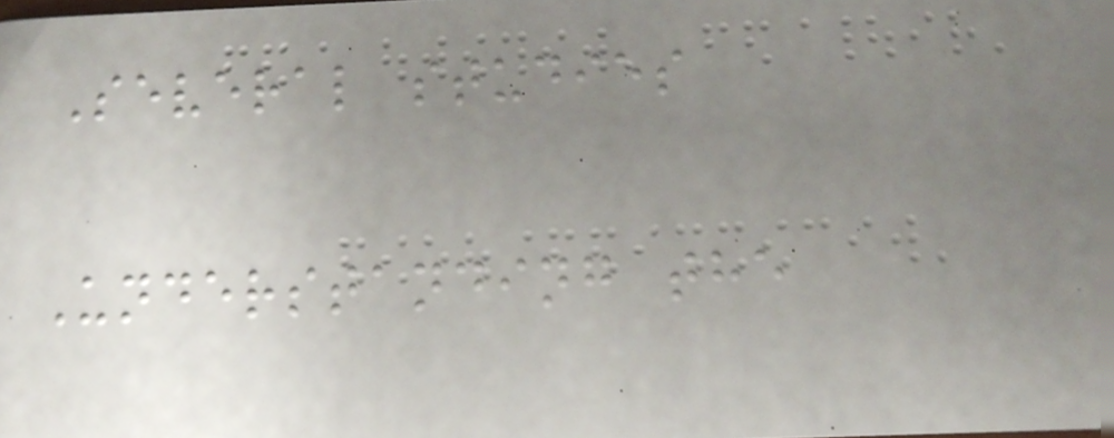Several studies
Understanding the
